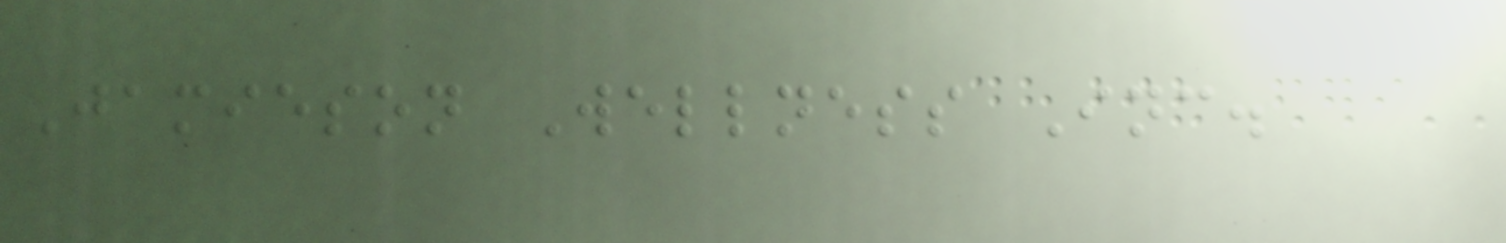Jamieson Wellness Inc.
